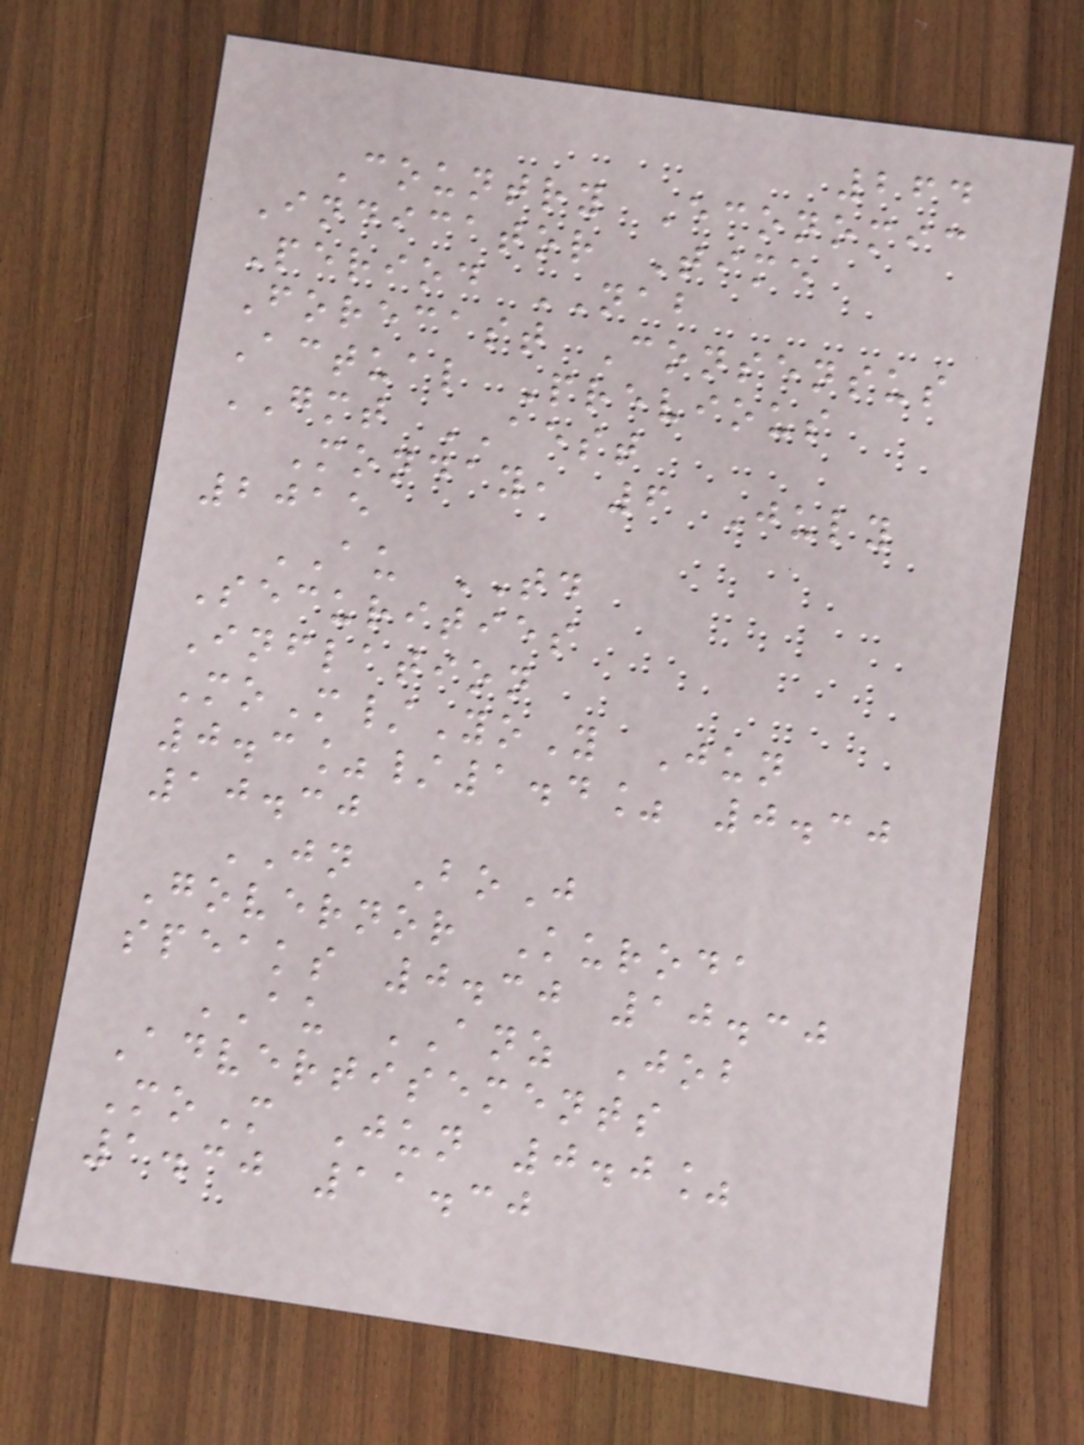264
Country Economic
Indicator Time
Period NAB
Forecast Consensus
Actual Previous
GMT AEST
Monday, 6 July
2015
AU TD
Securities
Inflation
MoM/YoY Jun
0.3%/1.4% 0.30
10.30
JN BoJ
Governor Kuroda
speaks 0.30 10.30
AU ANZ Job
Advertisements
MoM Jun 0.0%
1.30 11.30
